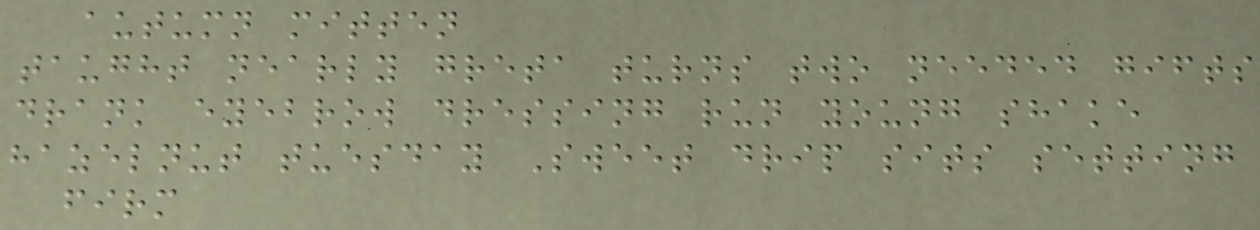autumn mitten
taught nearly greta turns two needed gifts
drank eyebrow dressing run young shake
hazelnut tuesday Sweet drip sits setting
firm
